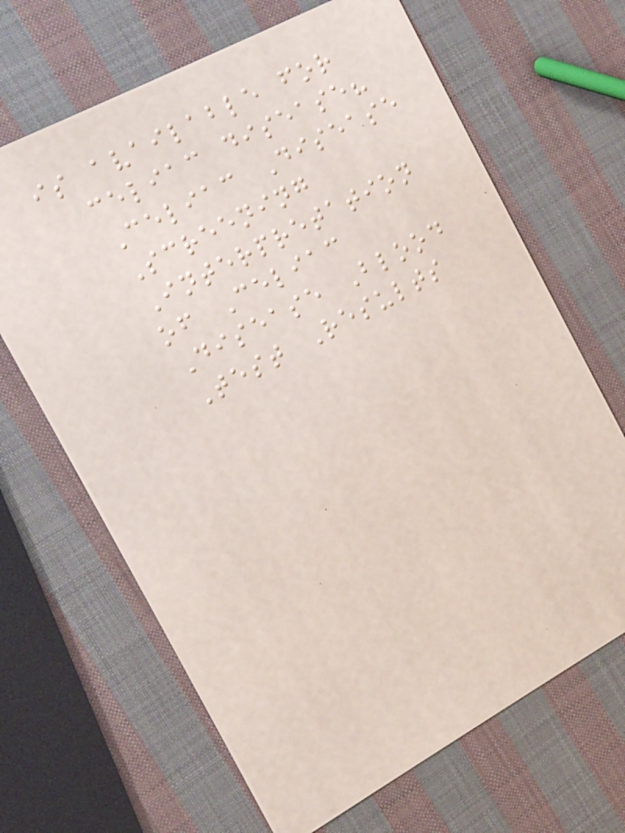is available for
celiac disease?
Celiac Disease
Screening
Interpretation
of Celiac
Disease Blood
Test Results
